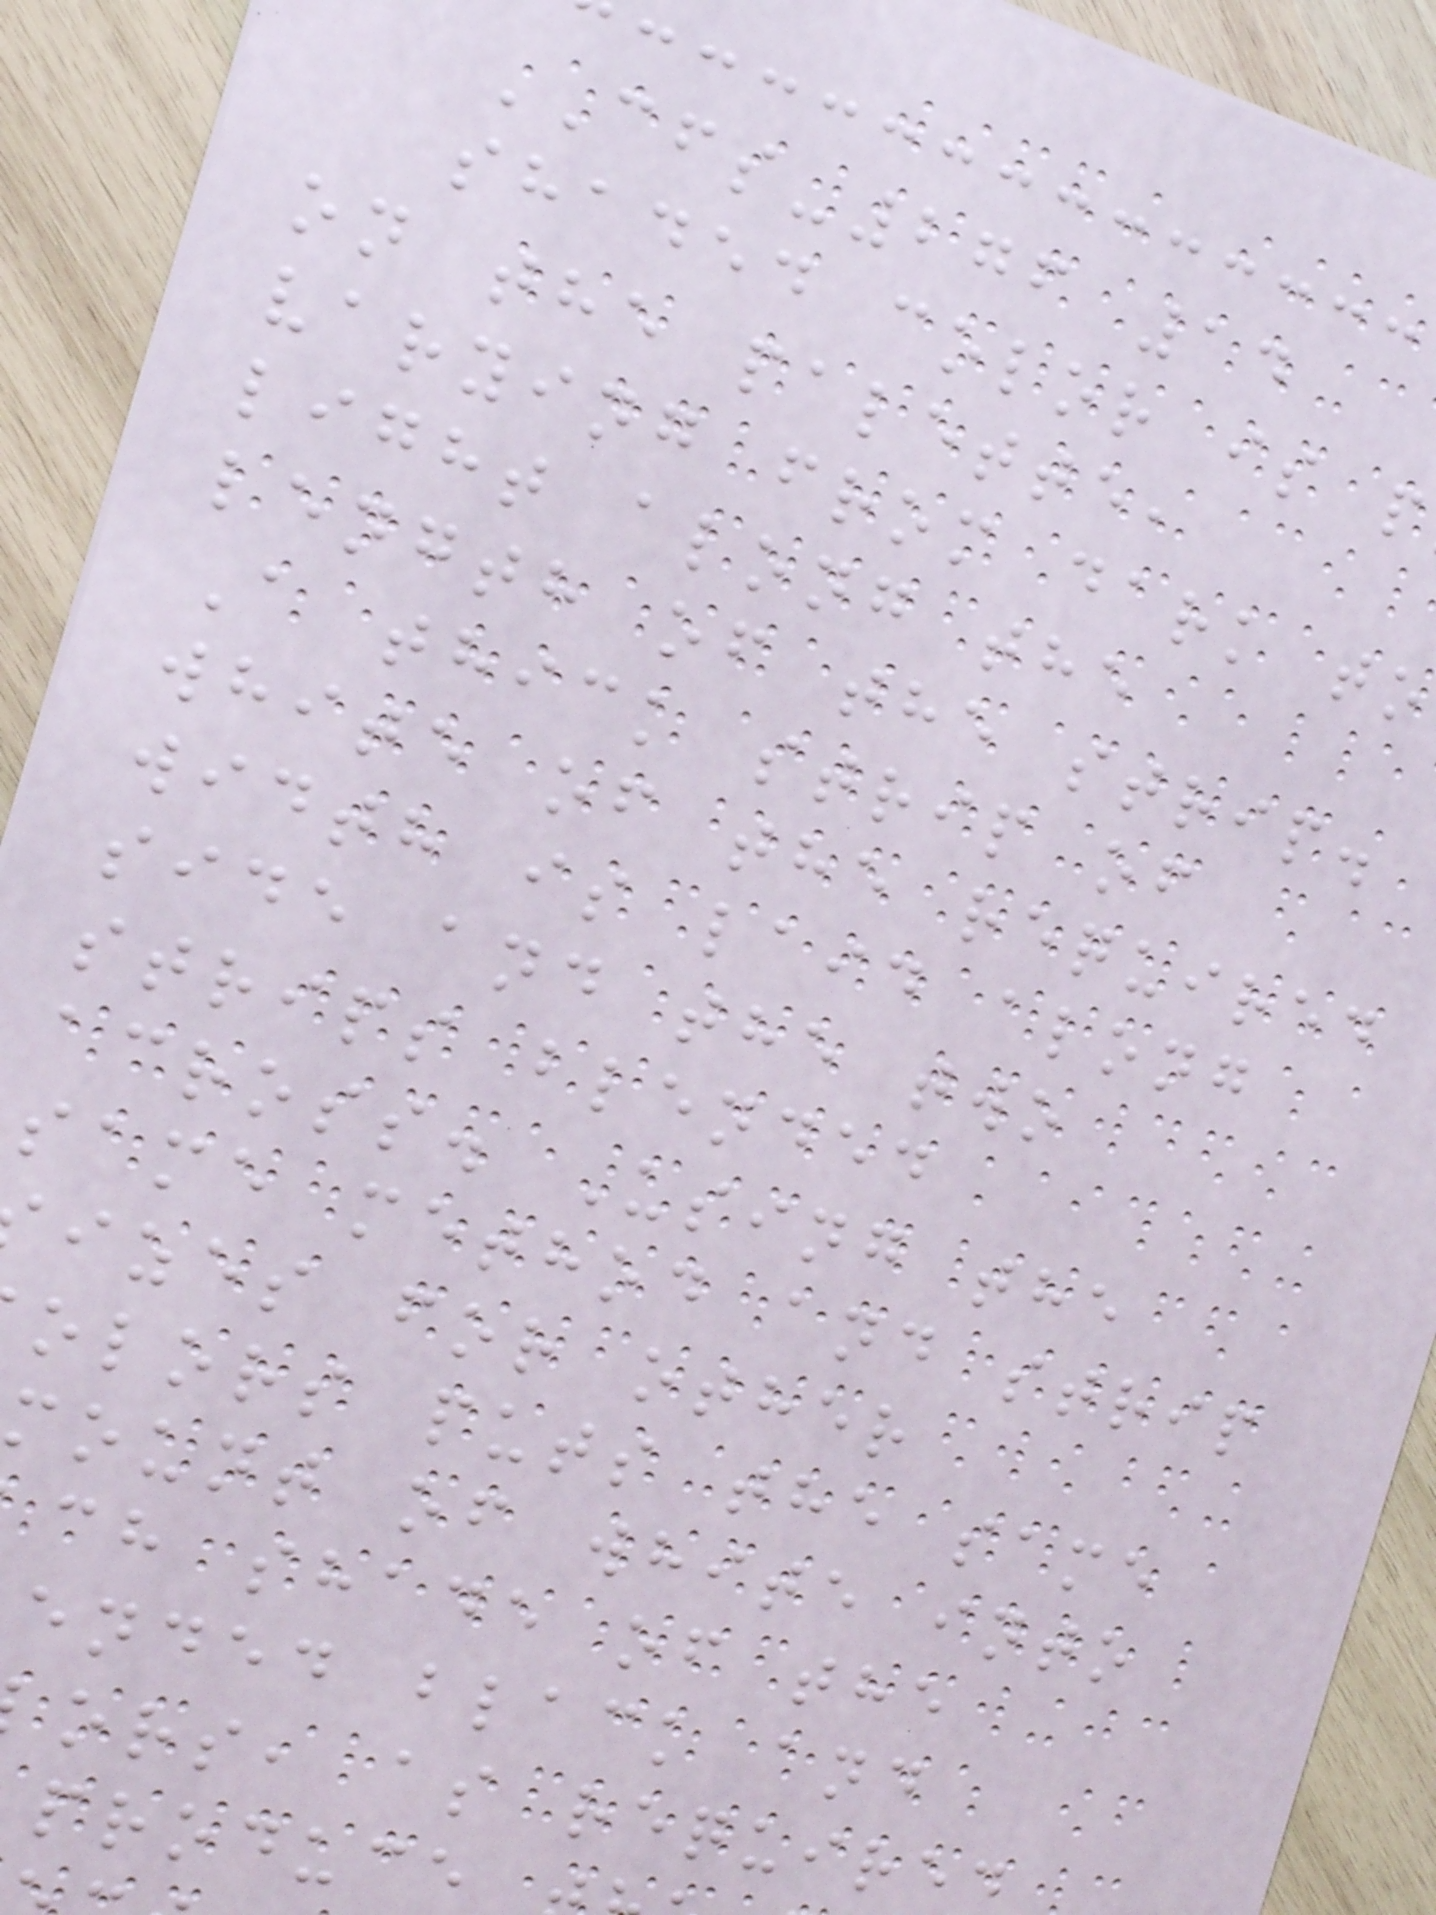CFS-276 14
shaded color is p
on the palette,
varying from dark to
light along the
length of the strip.
A thick strip of
white of the required
width is laid along
side and the two
strips blended
across. Using the
same method and strip
izes for other
olors puts the same
mount of white into
ch shade of the
ended black and
ors, as require
produce
